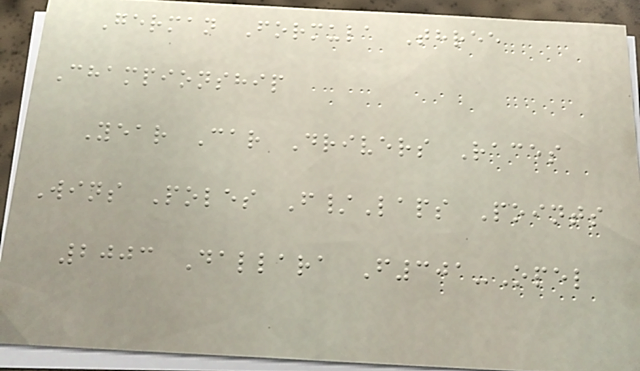German Formula Three
Championship
Year Car Drivers Races
Wins Poles F/Laps Points
2003 Dallara F301-Opel
